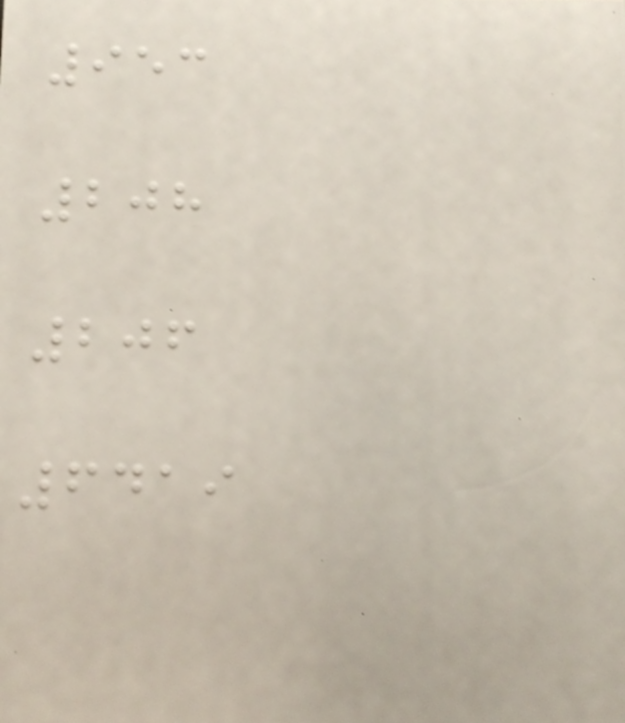953
208
206
6419
